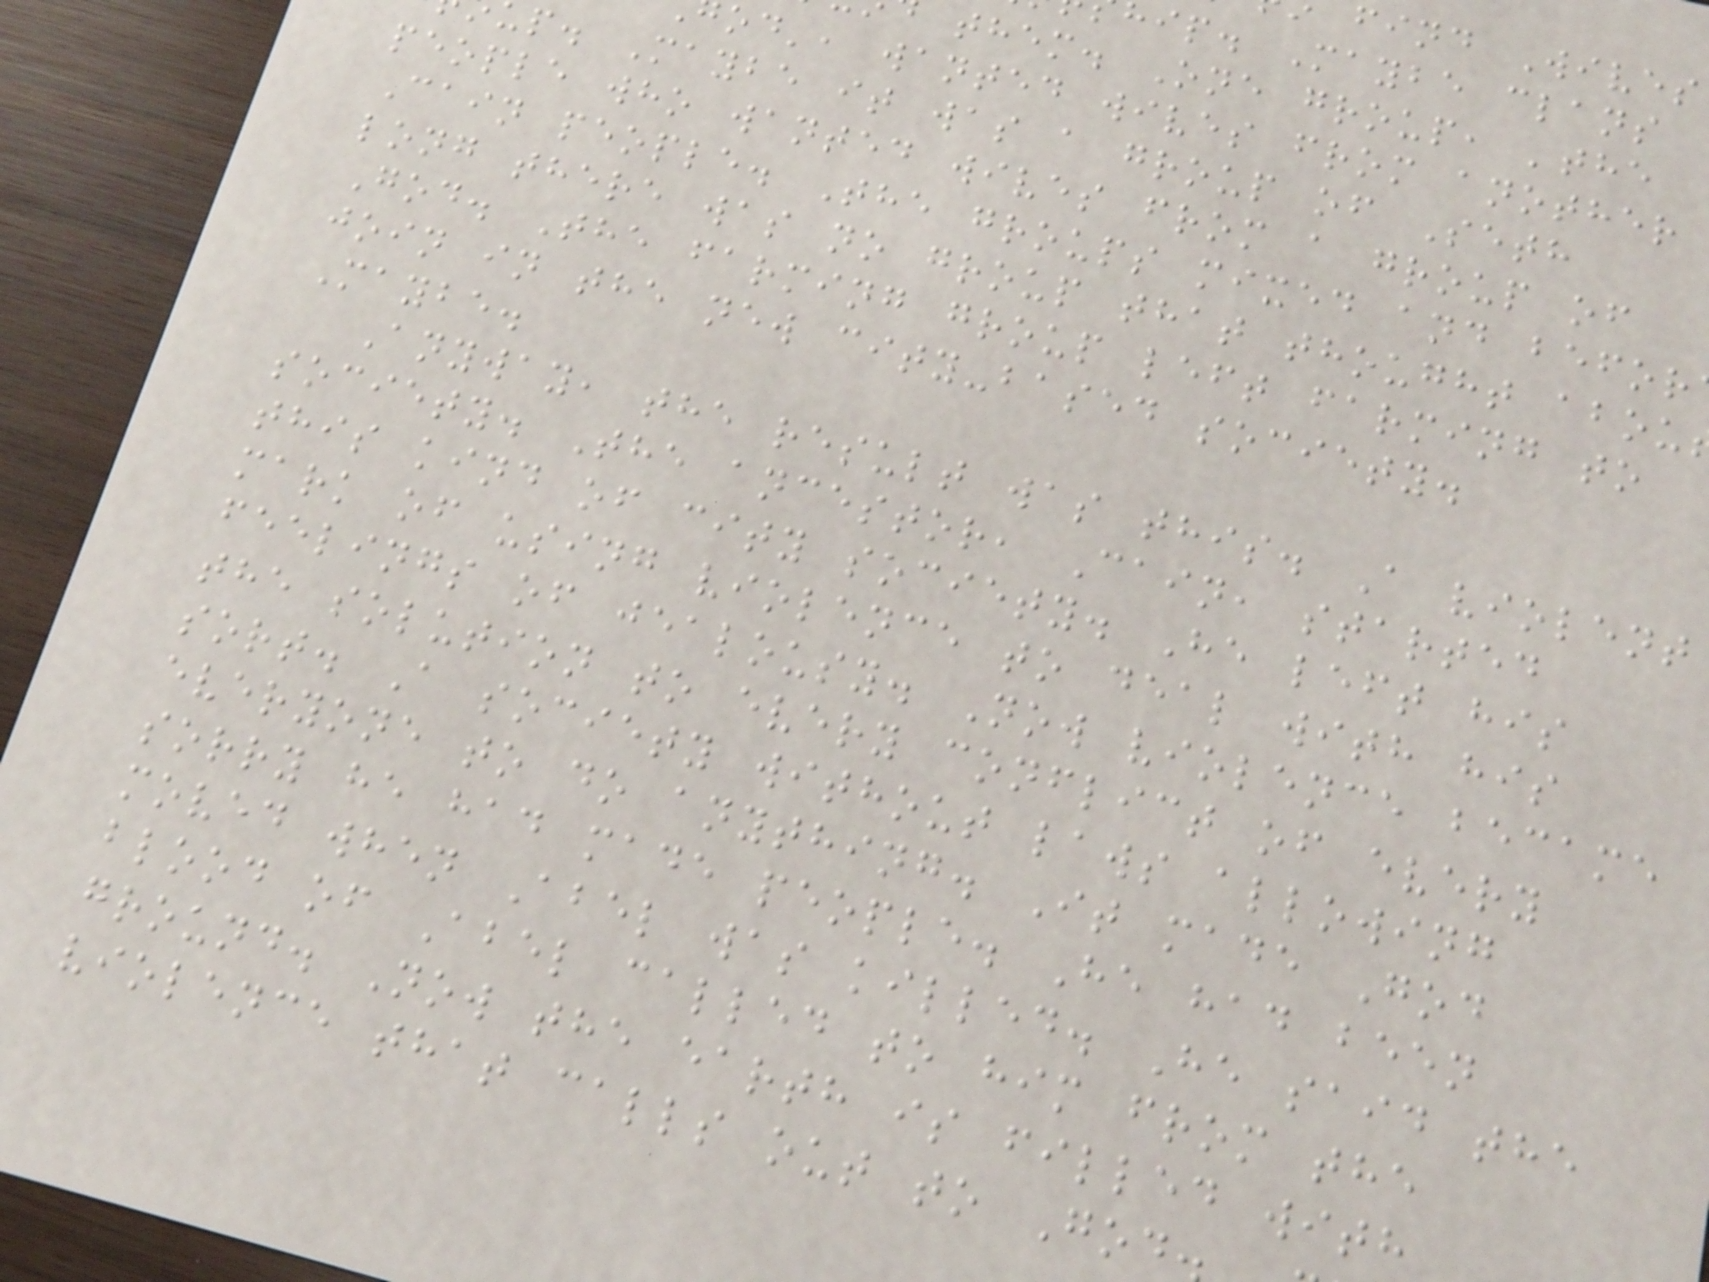find Wives
ip. Maybe clans
them. One group, 'the
od', wanted wives from another
p. Maybe it was a group of Seth
people who wanted wives from a group of
Cain people. The groups mixed and befor
long there was no group that thought abou
God. The farming group left farming to
join in the new city-based society.
Maybe.
Anyway, the result was this. A violent
society. The ancestor, Cain, started
this kind of city society. He left his
mark of using violence to deal with his
feelings of jealousy. Now violence became
the solution to every conflict of every
sort. A society without laws allowing
everyone to do anything. It made God
sorry he had made people. He had been
moved when Abel was killed. He said the
blood of Abel called to him from the
ground. Now the earth is filled with
violence that calls out to God
